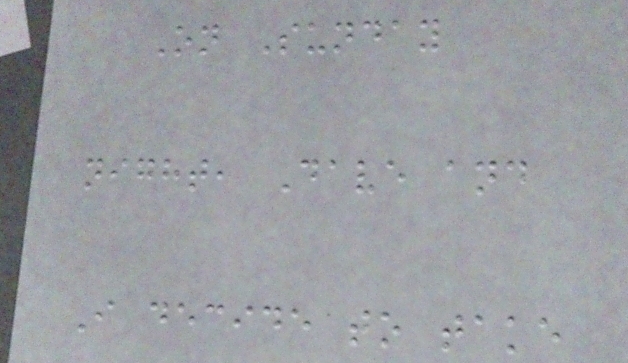On Sunday
night, Dave and
I decide to take
